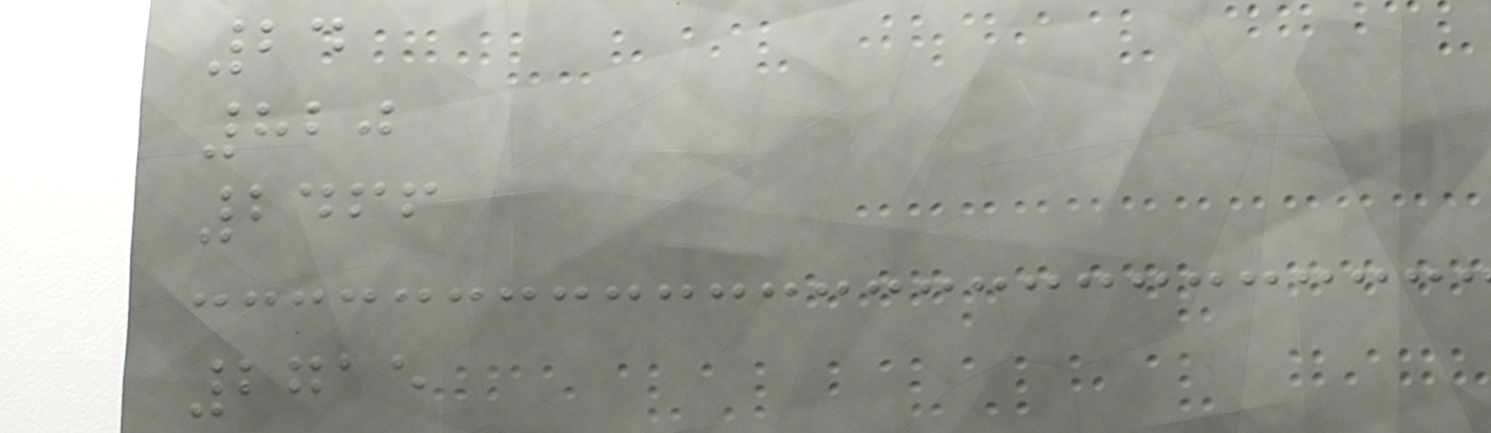24
820
2466
2715
